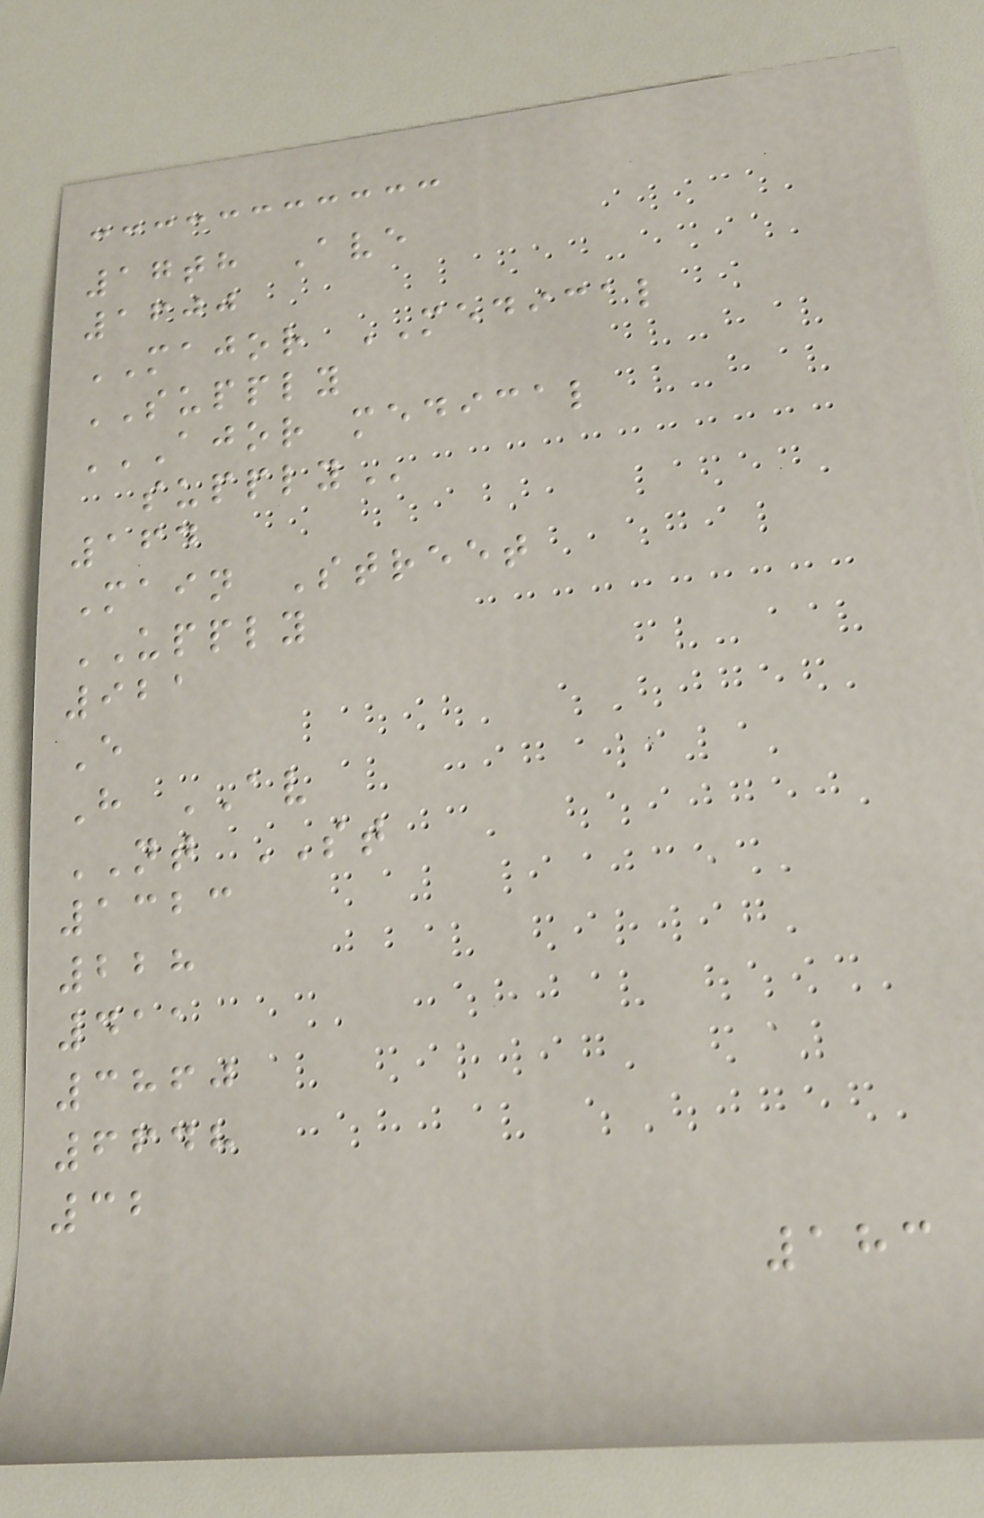17th Ave
1600
MAJOR MEDICAL
SUPPLY
AJOR MEDICAL
SUPPLY
164
Main Street
UPPLY
921
E
H AV
NT ST
1323
228
411
3860
6648
32
183
